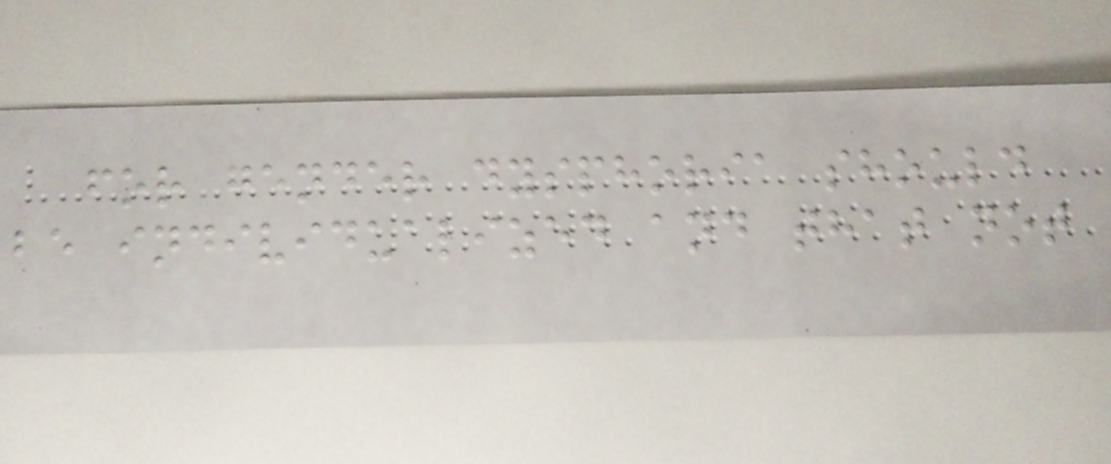for gender dysphoria should
be individualized and that not
